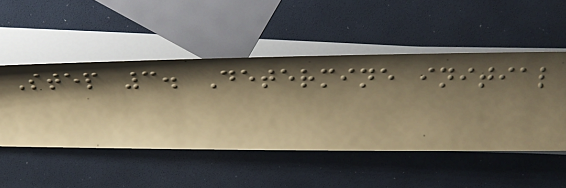Step 3. Determine initial
